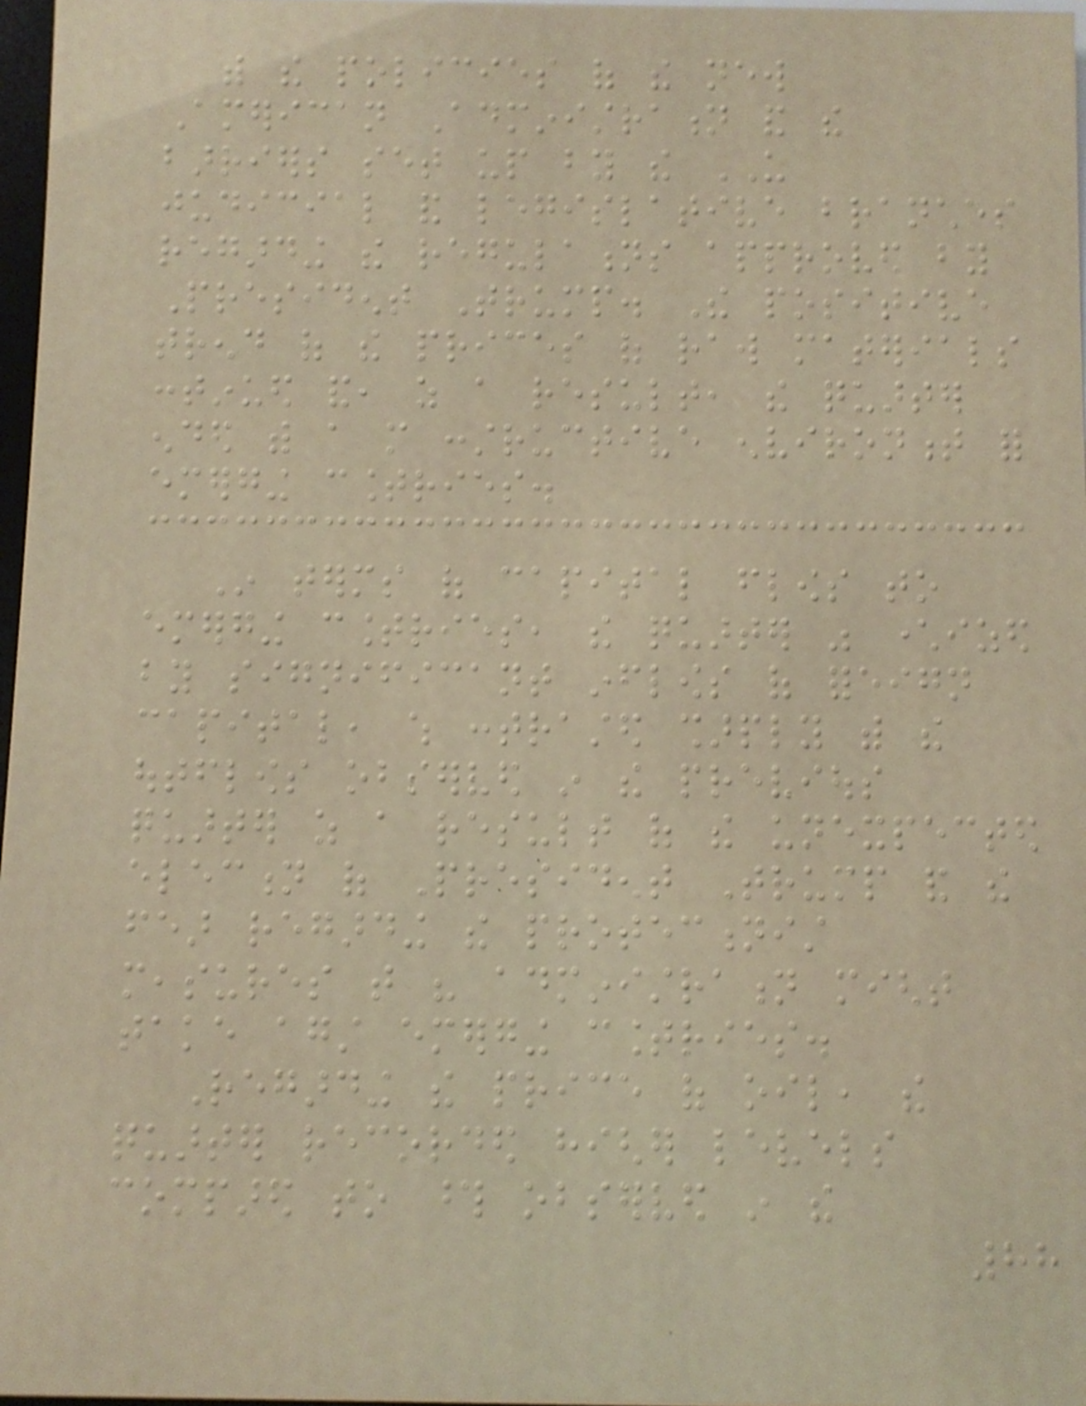with the policies of the new
American Administration and the
barriers set up by the US
judicial and legislative branches
regarding the regulations approved by
President Trump. The positive
trend of the prices of raw materials
continued and, as a result, the quarter
ended with a more constructive environment for
emerging countries.
In terms of capital flows to
emerging countries, the quarter was characterized
by significant inflows of foreign
capital, which contrasted sharply with the
outflows observed in the previous
quarter as a result of the unexpected
election of President Trump and the
fear regarding the protectionist
measures that his administration might
take against emerging countries.
Regarding the price of oil, the
quarter recorded higher levels
compared to those observed in the
88
